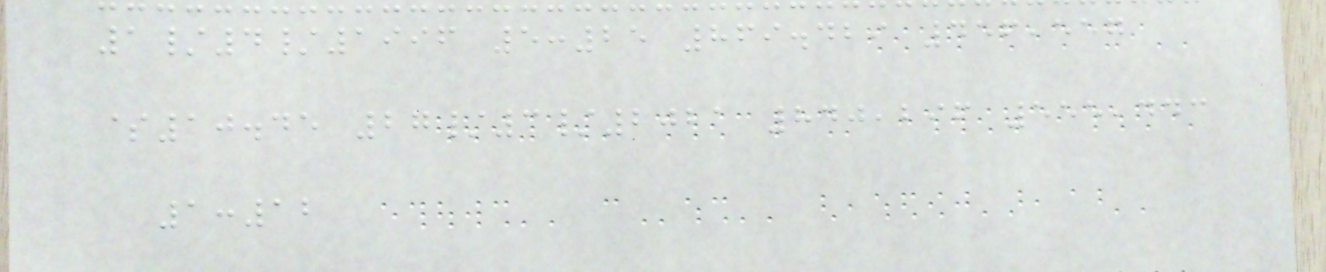1/4/1996 5:25 869.429 456,557
$10.45 27/3/2021 840,296 555,443
1:12
